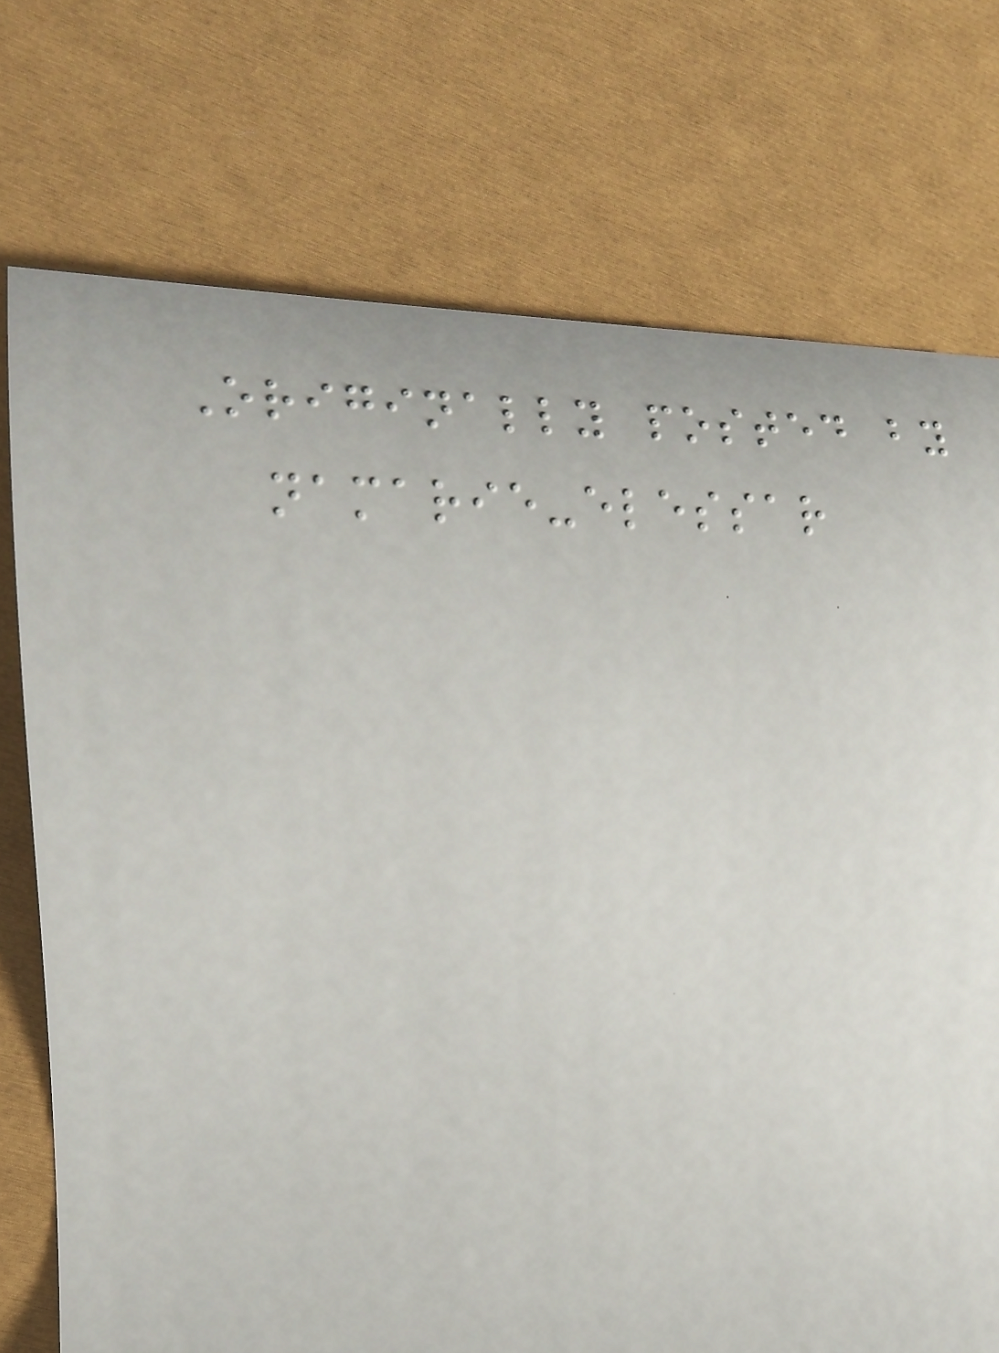Originally posted by
namarie-elessar
